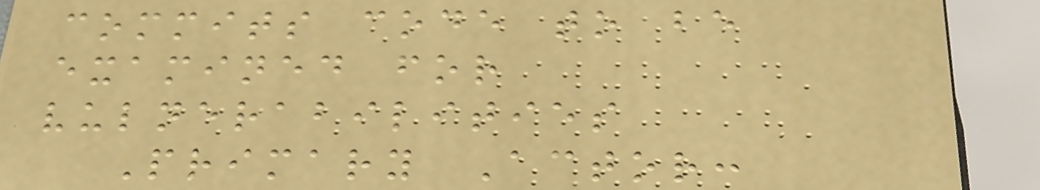commits code to be
examined for
vulnerabilities
Primary Actor:
